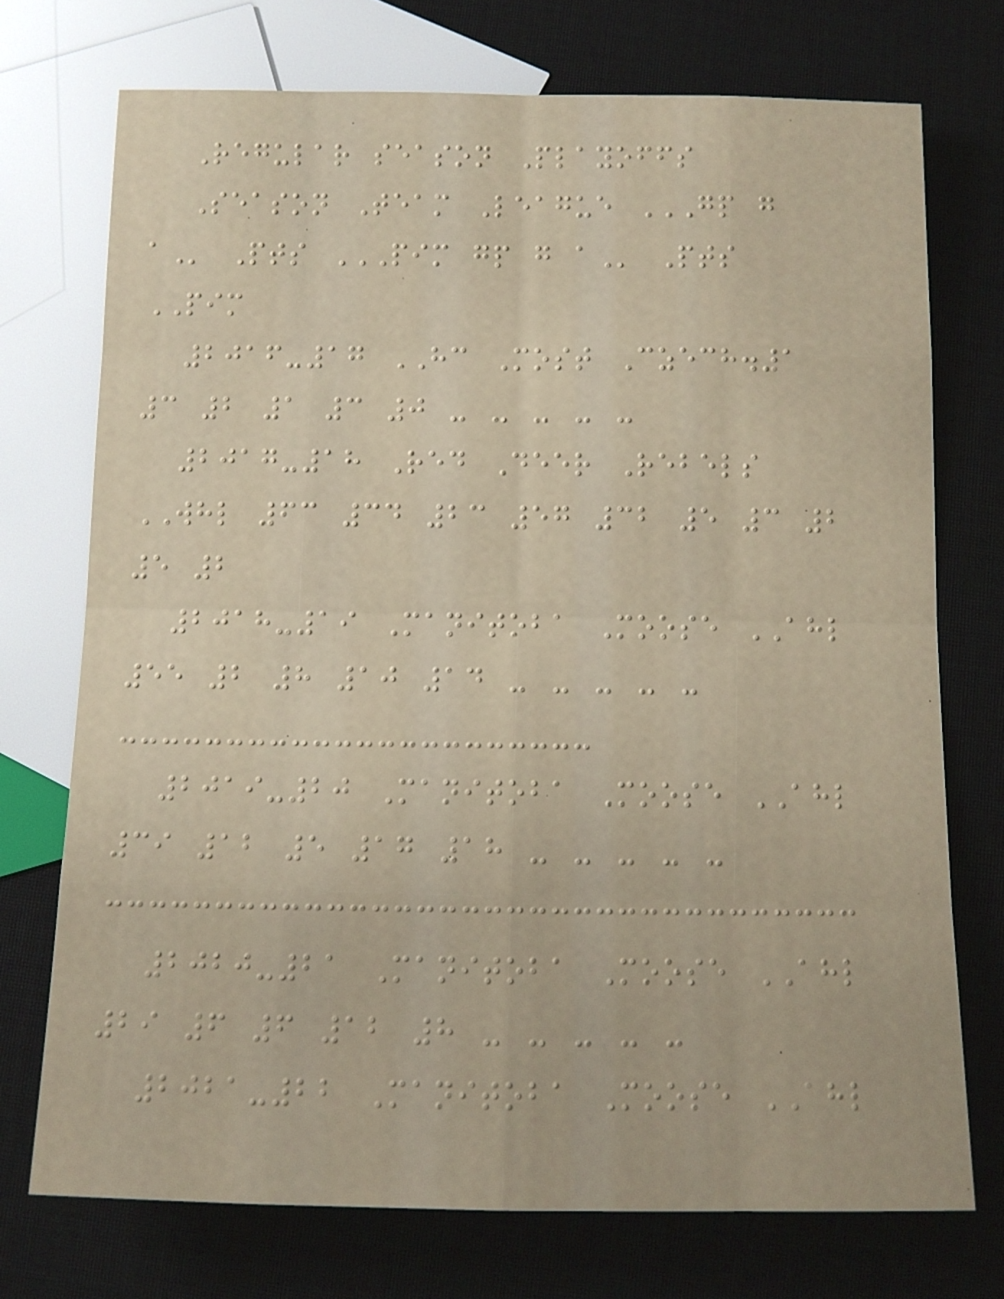Regular season Playoffs
Season Team League GP G
A Pts PIM GP G A Pts
PIM
2016-17 HC Most Czech.1
3 2 1 3 0 - - - - -
2017-18 Red Deer Rebels
WHL 63 34 23 57 32 5 3 2
5 2
2018-19 Manitoba Moose AHL
55 2 8 10 14 - - - - -
2019-20 Manitoba Moose AHL
39 12 5 17 18 - - - - -
2020-21 Manitoba Moose AHL
29 6 6 12 8 - - - - -
2021-22 Manitoba Moose AHL
